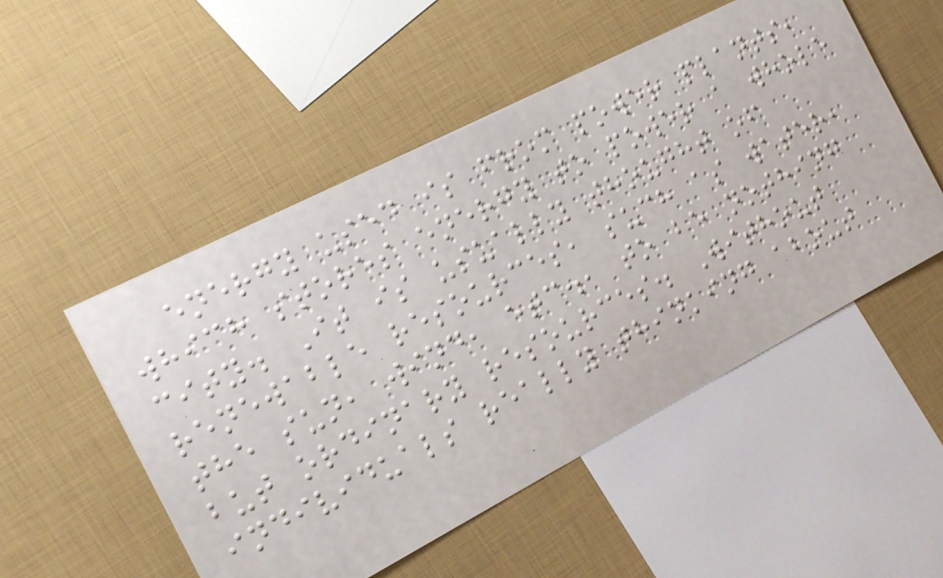energy used is from power plants,
which stores energy to power a whole
city. It is usually thought of
renewable resources, such as water,
the sun, wind, etc., to be nothing
but ordinary resources. Without
individuals really thinking about
